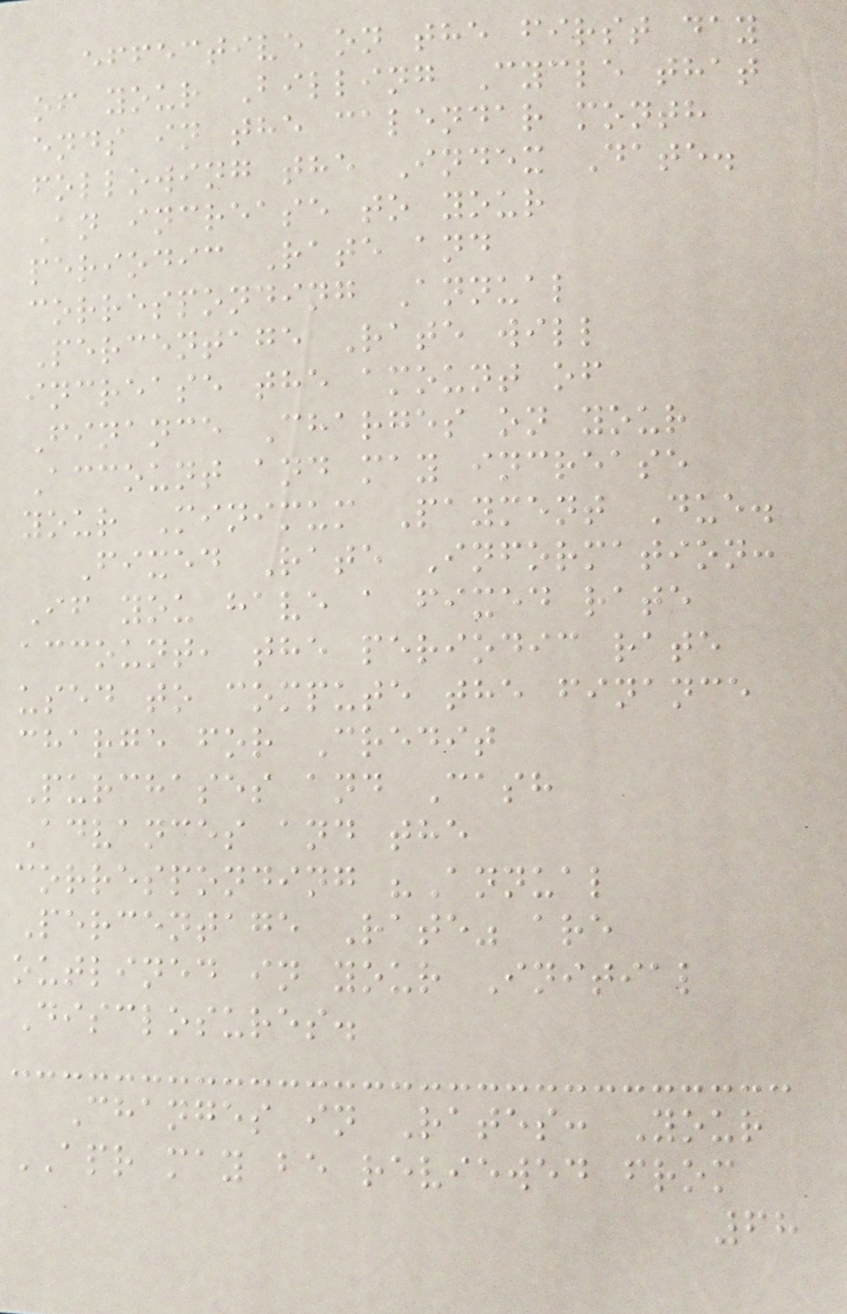effective on the first day
of your Billing Cycle that
ends in the calendar month
following the Index Date.
An increase to your
periodic Rate and
corresponding Annual
Percentage Rate will
increase the amount of
Finance Charges on your
Account and may increase
your Minimum Payment Due.
Fixed Rate Information:
If you have a fixed rate
account, the periodic rate
used to compute the finance
charge for Credit
Purchases and Cash
Advances and the
corresponding "Annual
Percentage Rate" are
outlined in your Initial
Disclosures.
Changes in Rates: Your
APR may be reviewed from
68
